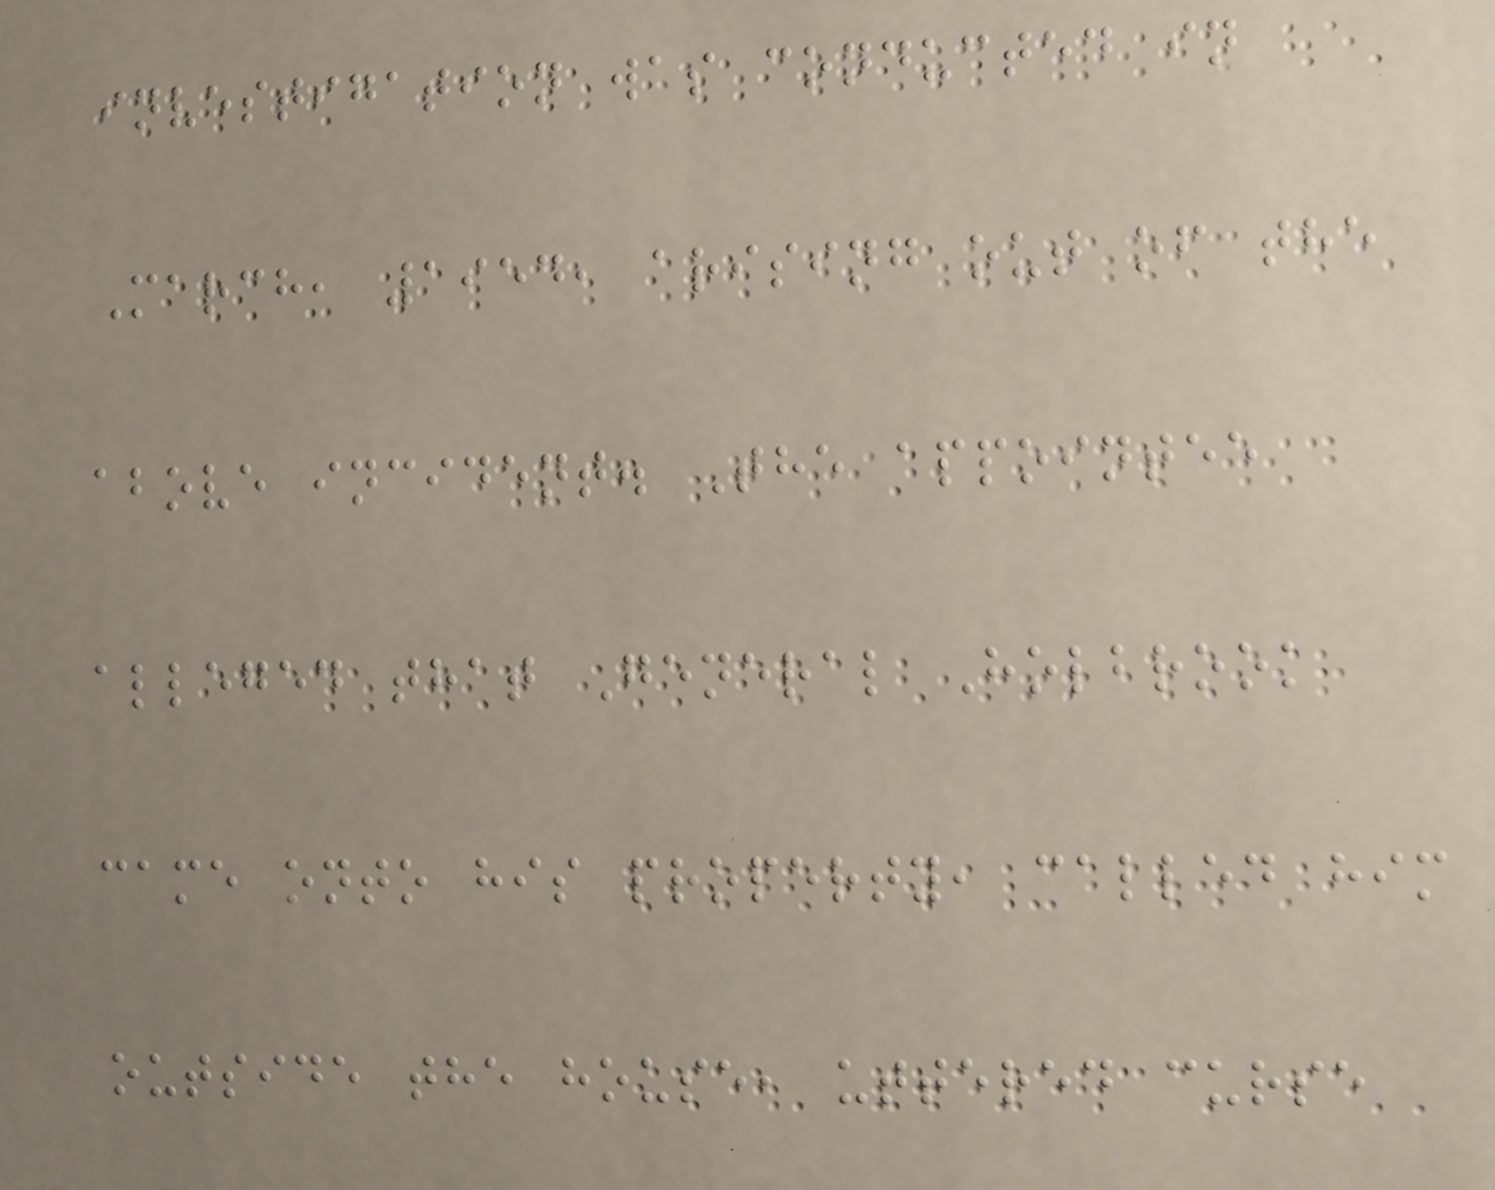investigation was conducted in
March, 1954, arising out of the
above incident. The appointee
alleged that General Holbrook
came onto his property, called him
outside the house, uttered curse
